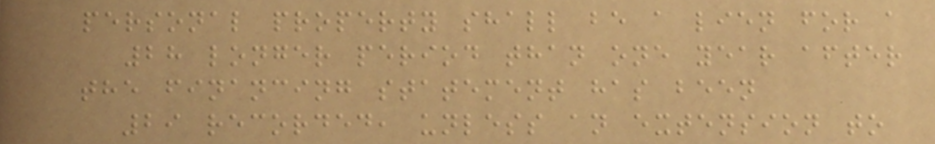personal property shall be a lien for a
28 longer period than one year after
the financing statement has been
29 recorded, unless an extension to
